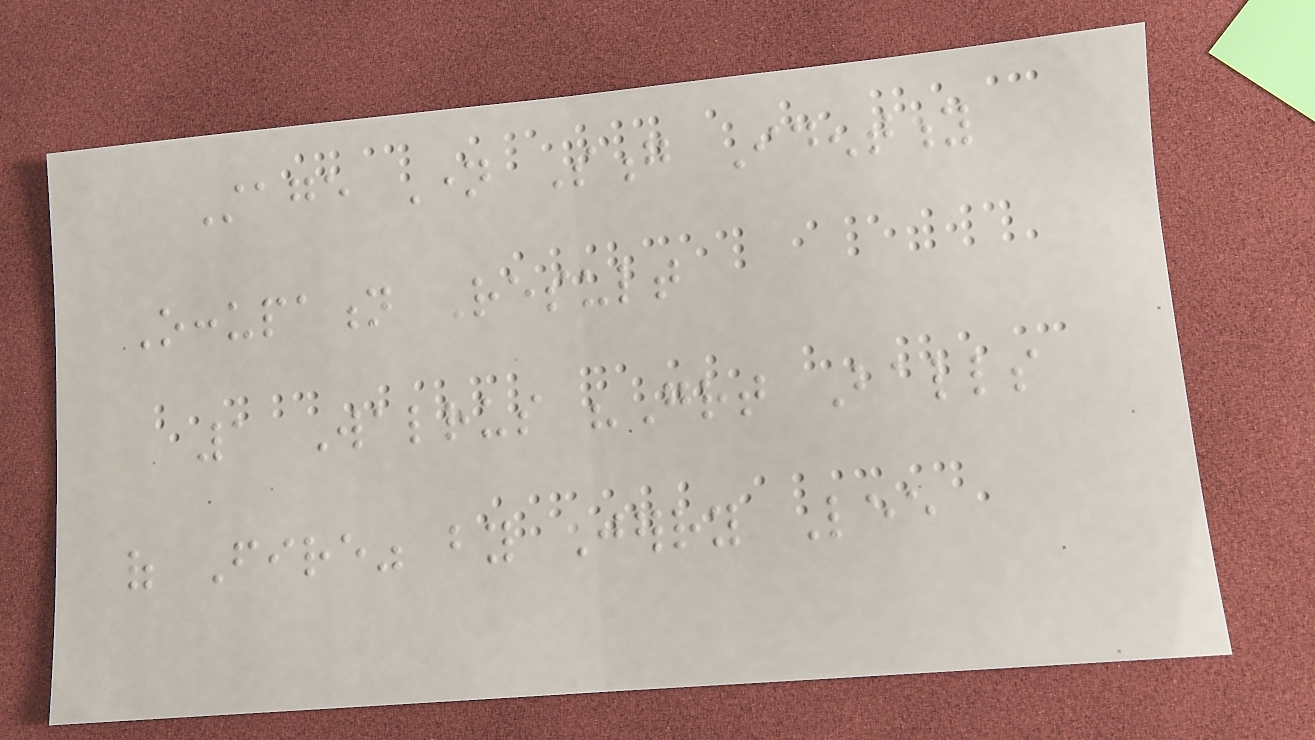Stage Name Song Identity
Occupation Result
1 Walrus "Great Balls
of Fire" by Jerry Lee
